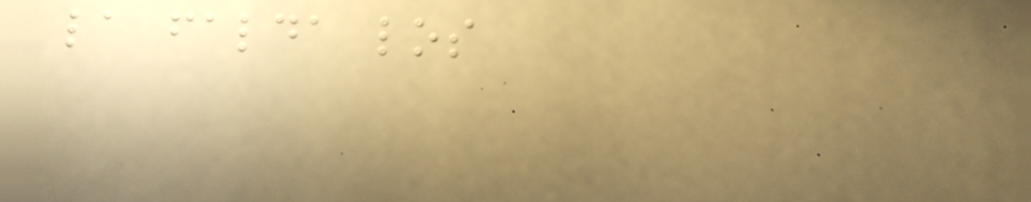la falda los
